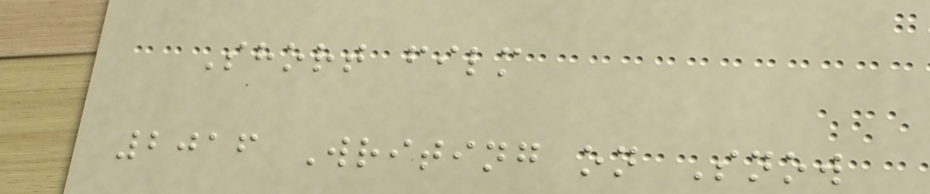Short film
2016 Writing on Snow
